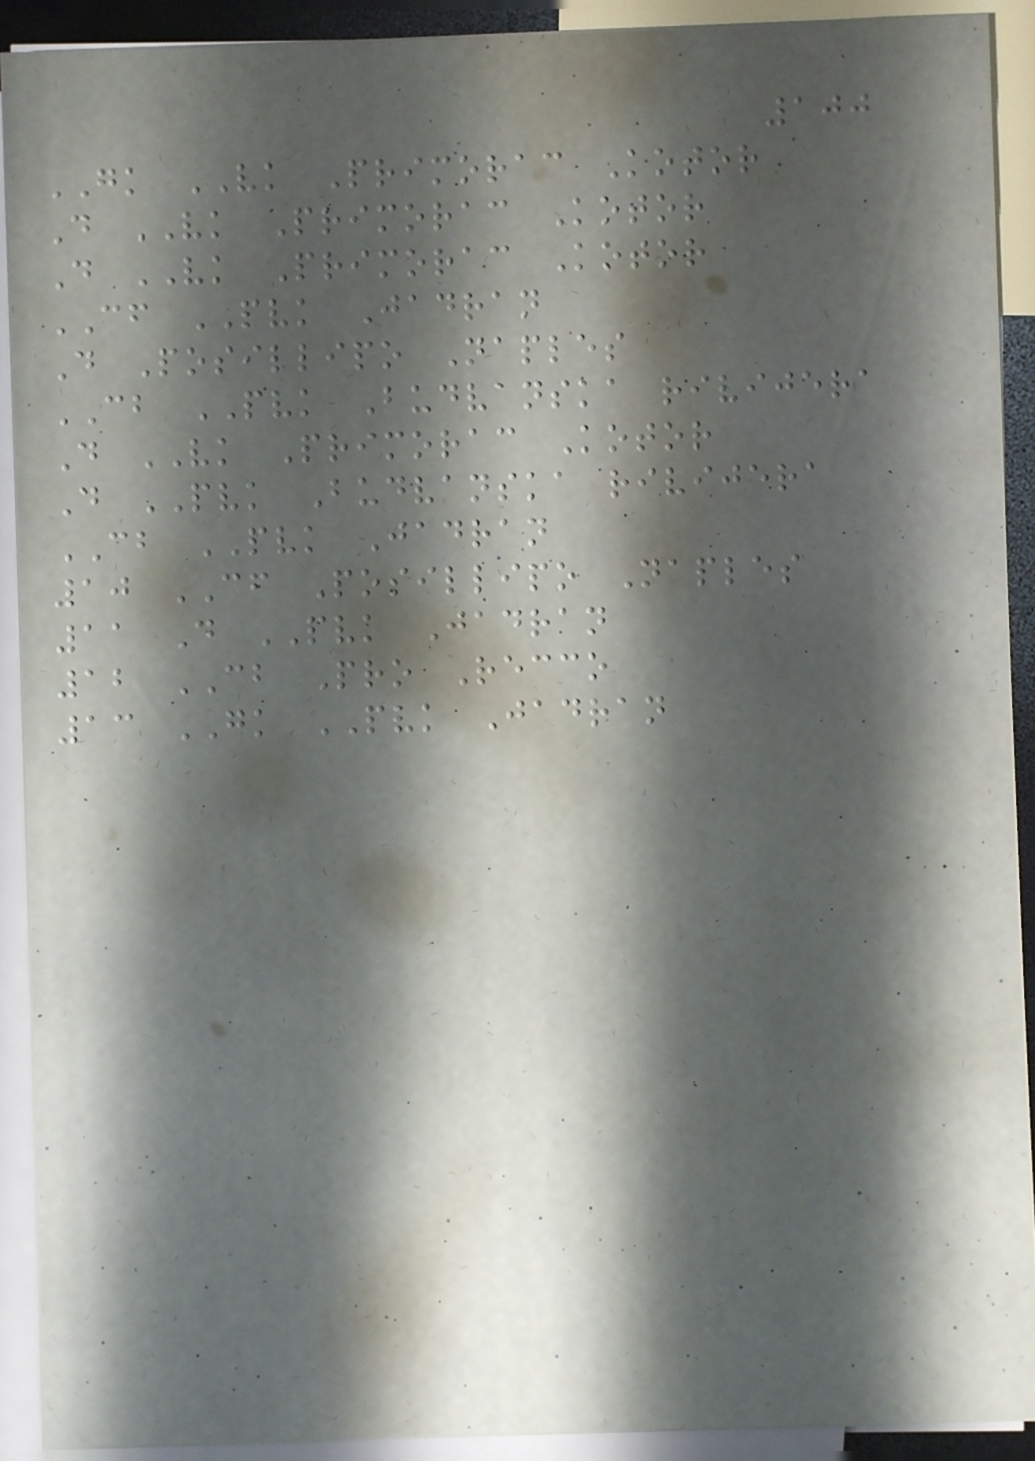100
GK VK Primorac Kotor
D VK Primorac Kotor
D VK Primorac Kotor
CF PVK Jadran
D Posillipo Naples
CB PVK Budvanska rivijera
D VK Primorac Kotor
D PVK Budvanska rivijera
CB PVK Jadran
10 CF Posillipo Naples
11 D PVK Jadran
12 CB Pro Recco
13 GK PVK Jadran
